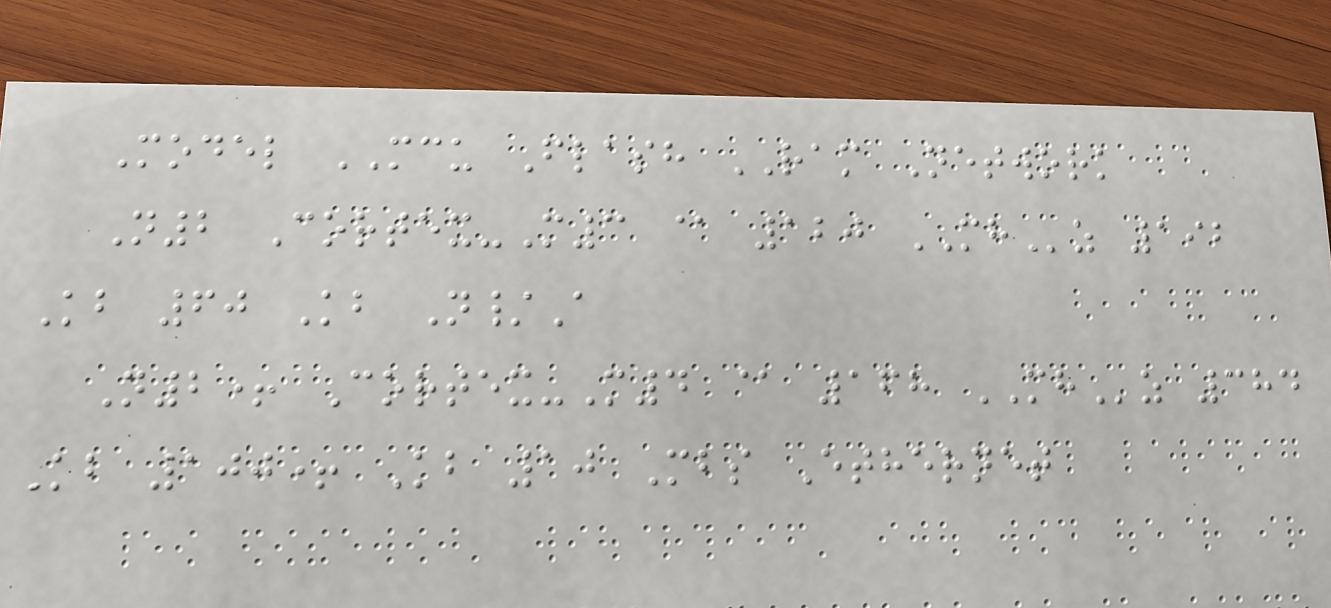Model MCU Flash RAM Network
N2 Cortex-M3 @ 120 MHz 192
Kb 60 Kb N/A
N2+ Cortex-M4 @ 168 MHz 384
Kb 100+ Kb 10 Mbs Ethernet
